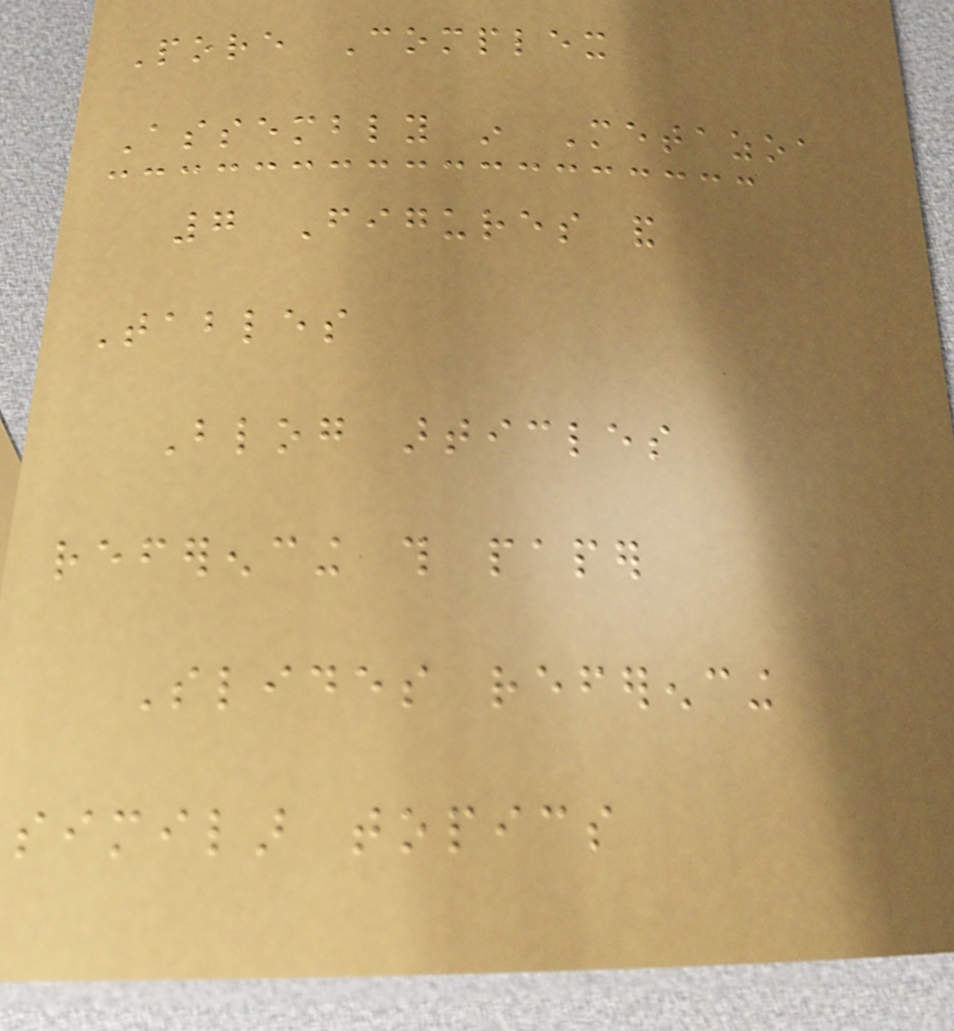Pore Complex
Assembly in Metazoa
7 Figures and
Tables
Blog articles
referencing this paper
Slides referencing
similar topics
